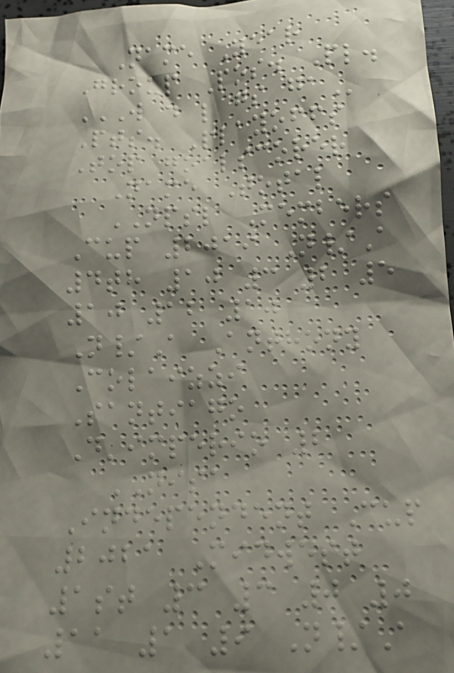Name Year
Group Pos. Pl.
W D L GS GA
Pts. Playoffs
Top goalscorer
Name Total
NPSL Members
Cup 2019 N/A
4th 10 3 2 5
10 12 10
N/A Anthony
Colaizzi
Santiago
D'imperio 2
NISA
Independent Cup
2021 Midwest
1st 3 3 0 0
11 1 9 N/A
